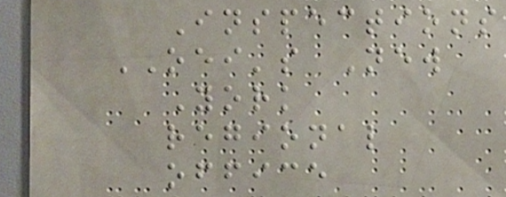Inspections
OEI's New
York
regional
office
